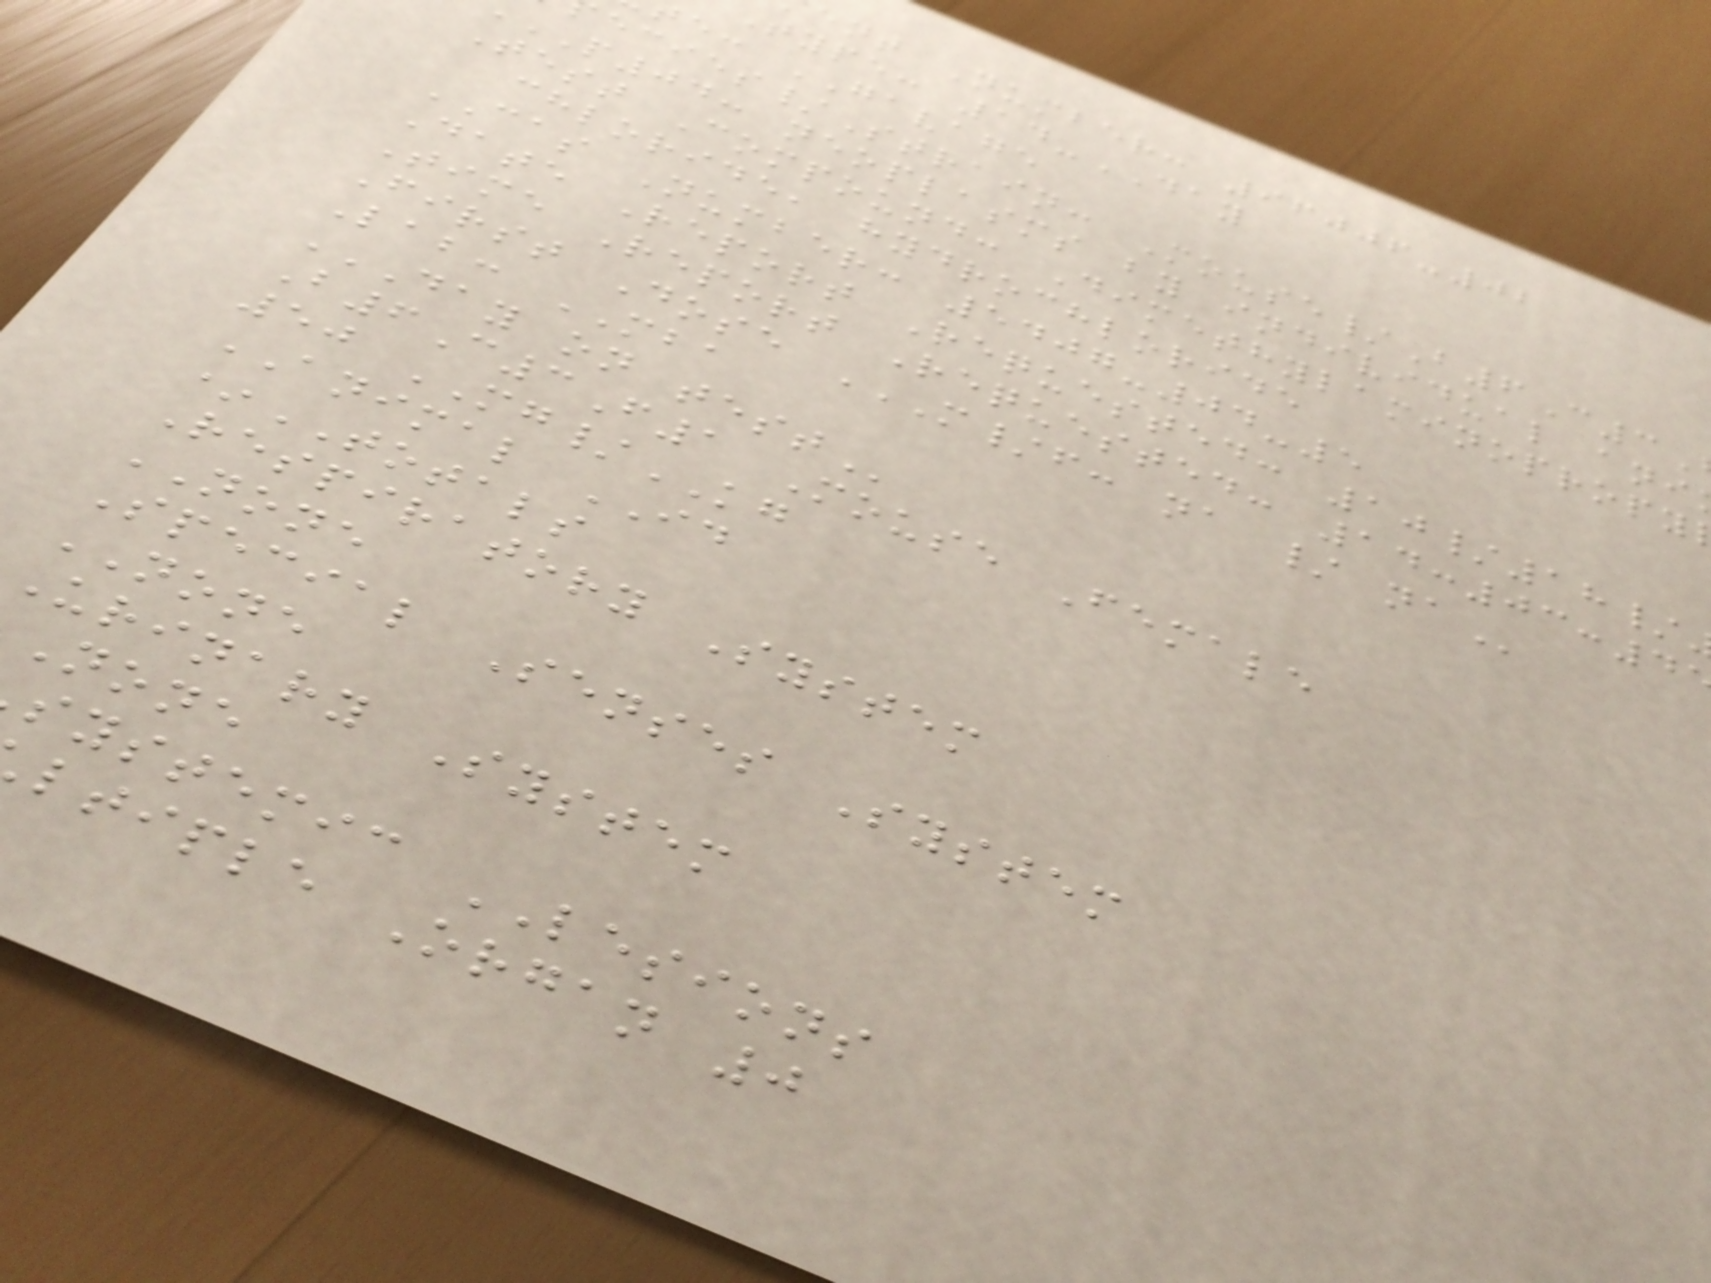ent Number: 96006-02
Type: 14-DAY
e: GAVAGE
ecies/Strain: Mouse/B6C3
P04: neoplasms by individual
Test Compound: Dimethylaminopropy
chloride, hydrochloride
CAS Number: 5407-04-5
Date Report Requested: 10/18/
Time Report Requested: 14:03:4
First Dose M/F: NA / NA
Lab: MBA
DAY ON TEST
B6C3F1 Mouse Female
50 MG/KG
ANIMAL ID
*TOTALS
Respiratory System
NONE
Special Senses System
NONE
Urinary System
none
systemic LESIONS
ltiple Organ 0
